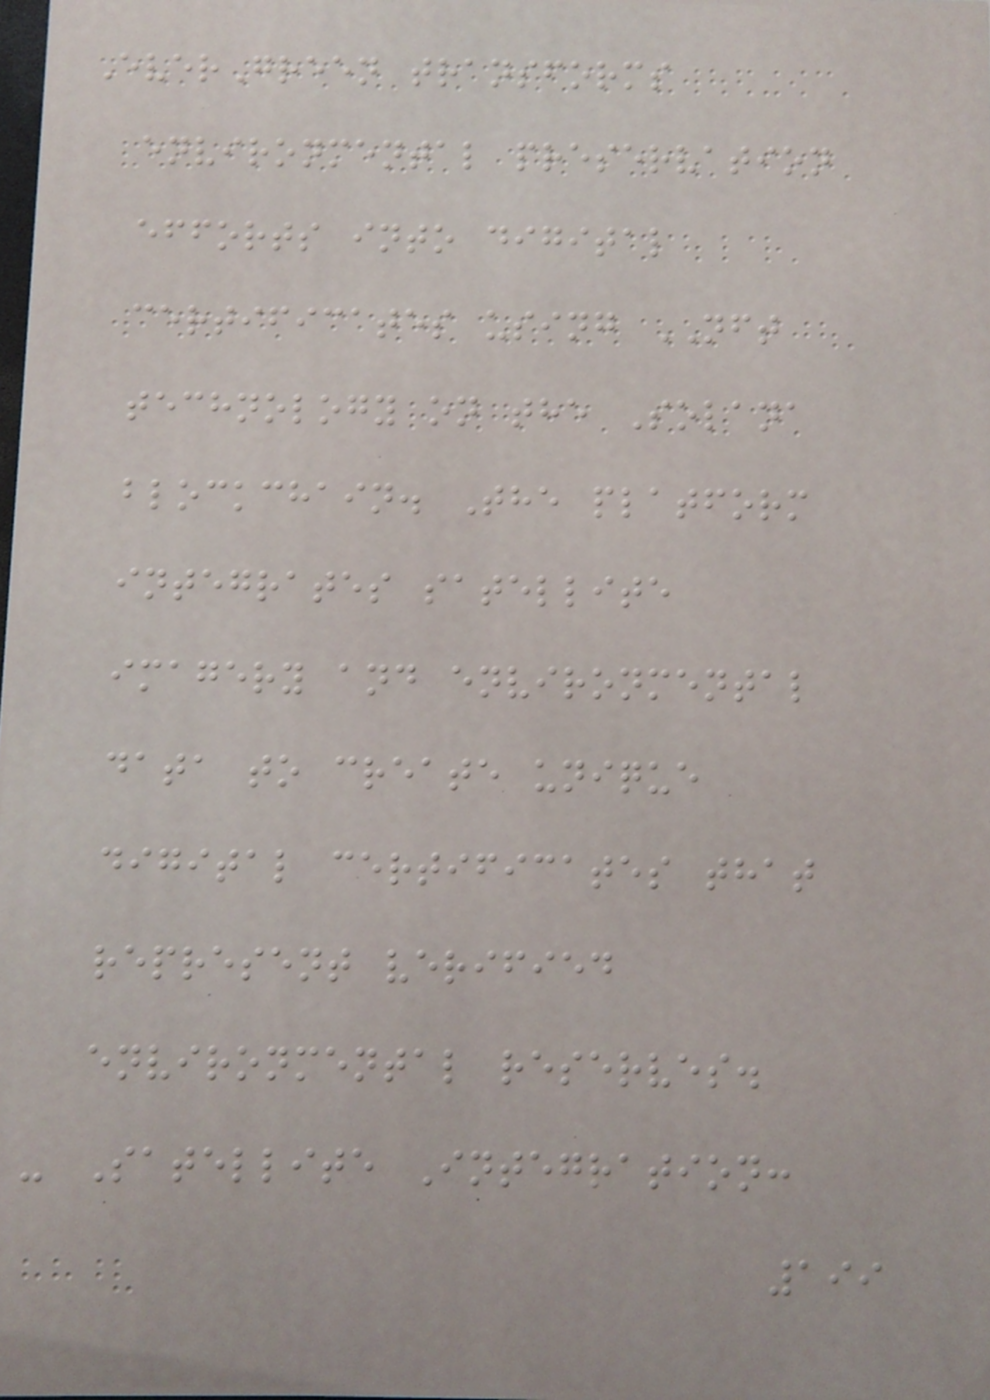EverGreen transforms
environmental preservation
efforts into digital
certificates using NFT
technology on the Solana
blockchain. The platform
integrates satellite
imagery and environmental
data to create unique
digital certificates that
represent verified
environmental reserves.
- Satellite Integration:
199
